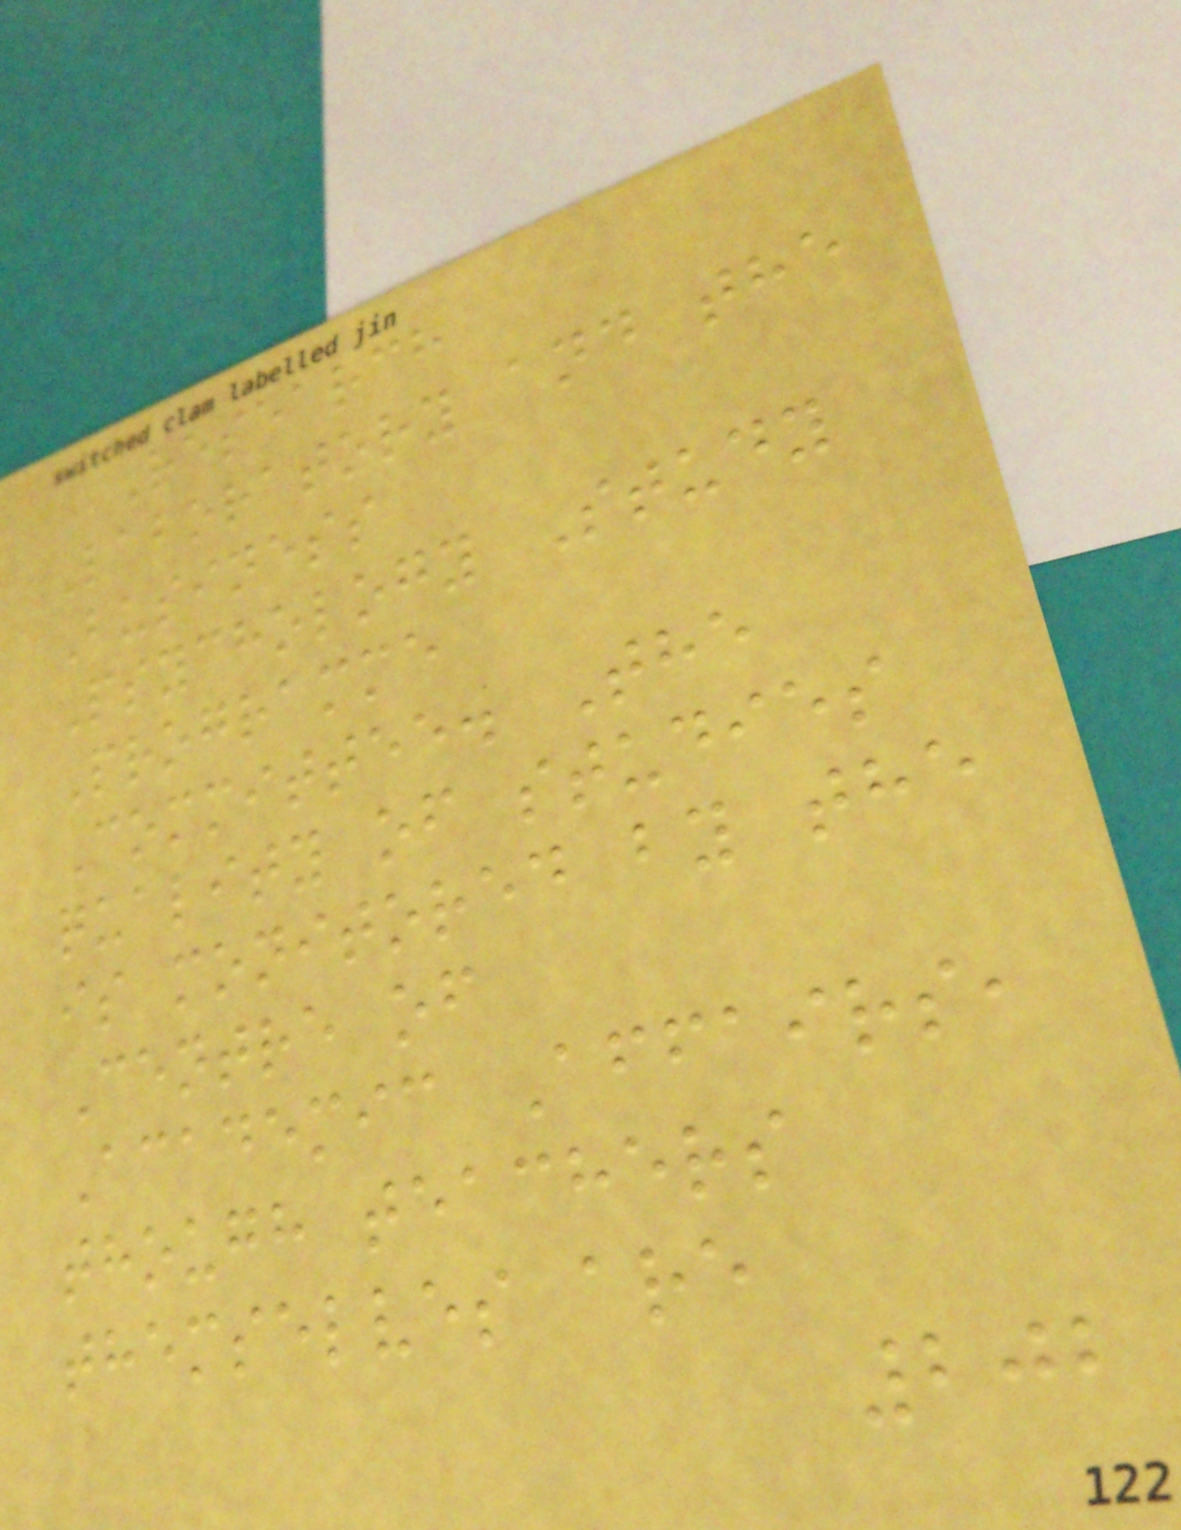Research
Laboratory and the
Business
Psychology Study
Programme
Committee. The
quality of studies
is monitored by the
Centre of
Academic Affairs,
though teachers
themselves are
202
